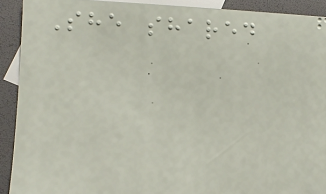She shared
